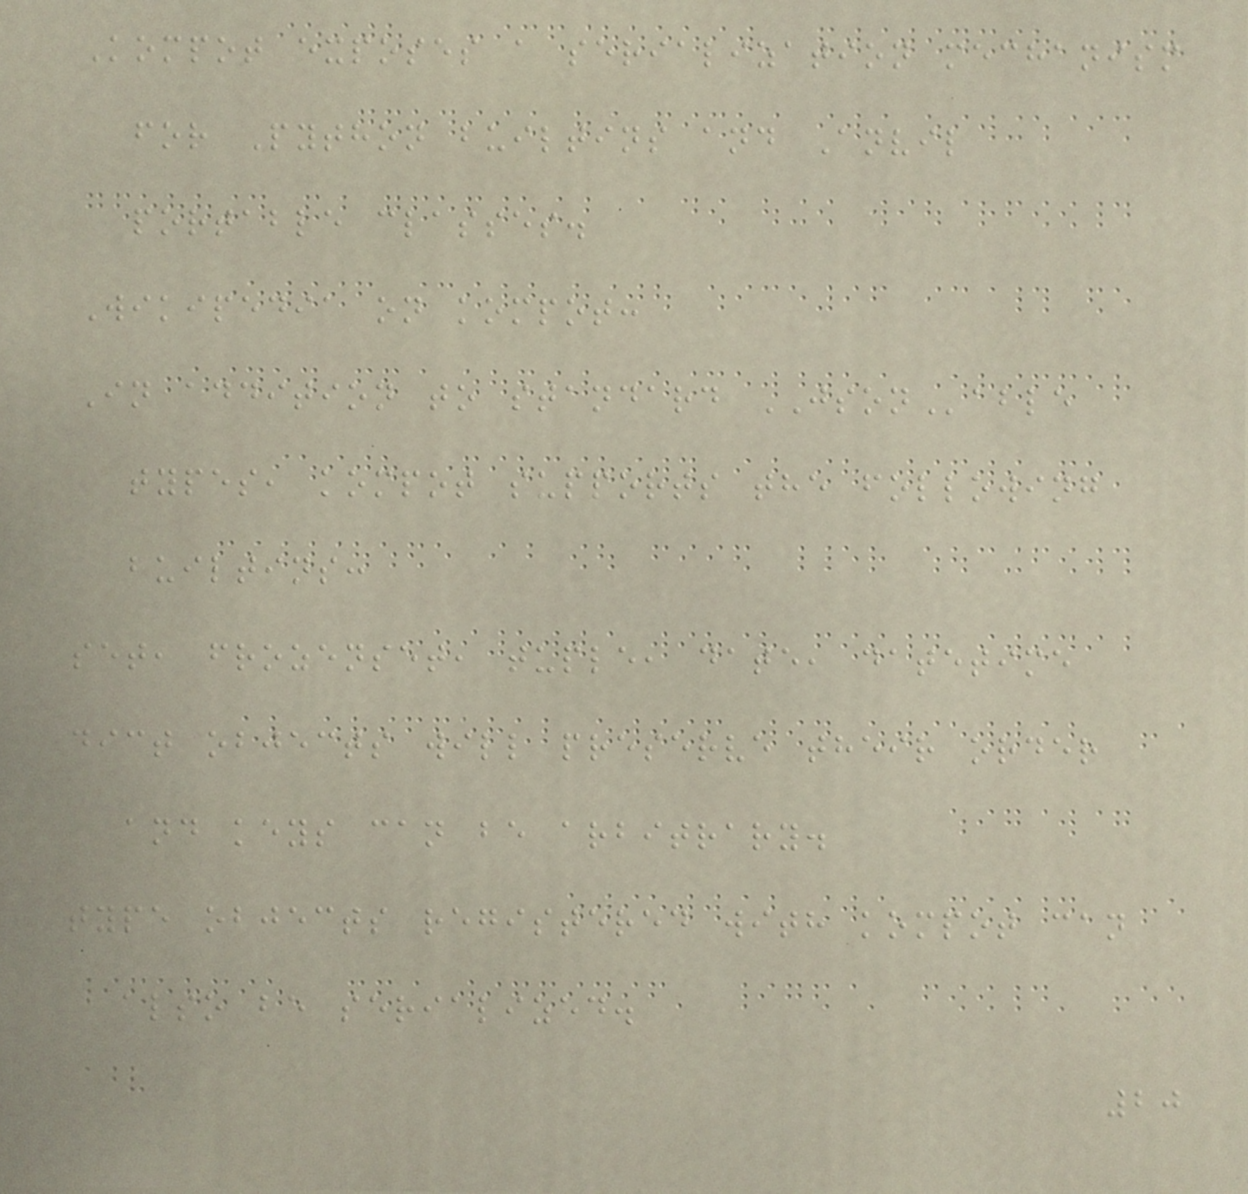Kompot exposes a serialization mechanism
for Python builtins and Anvil
portable classes.
Wikipedia on kompot:
In addition to standard JSONable
types, kompot supports the following
builtins:
set, frozenset, tuple, date, datetime
dict objects will preserve their order
and keys can be arbitrary.
type objects registered with kompot can
also be serialized.
20
